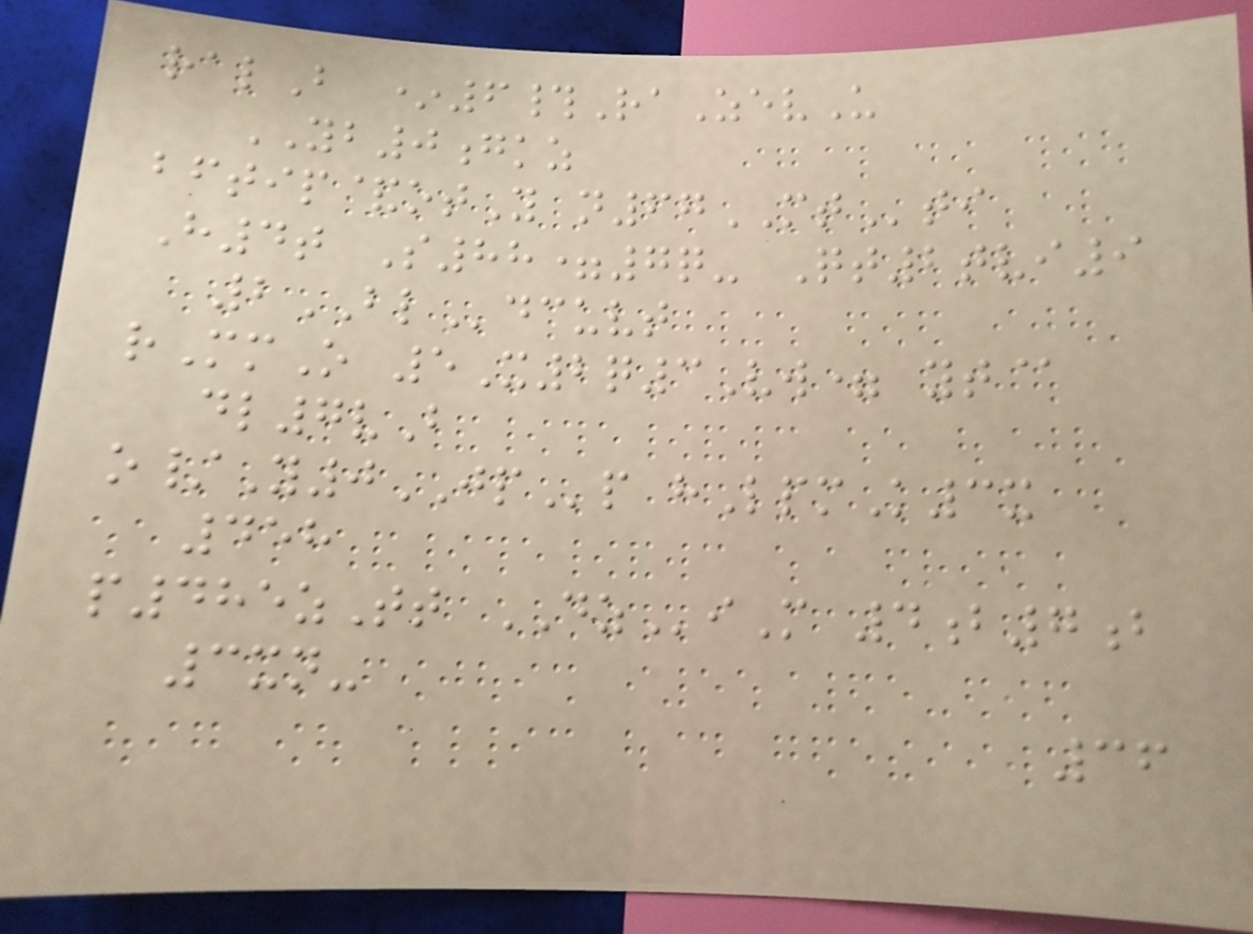ralB *6#RaZevU
YB0gkz
bftip&otY n67MTti
H4t S88=7q- Qt2tvi9
2BLdcuvt
rMmO 5X2q3Vw= yt@
dl7vB
o/Y0JPp hLpmK3x
458
p485zTt DZiM 4b7b
3xn-
36
